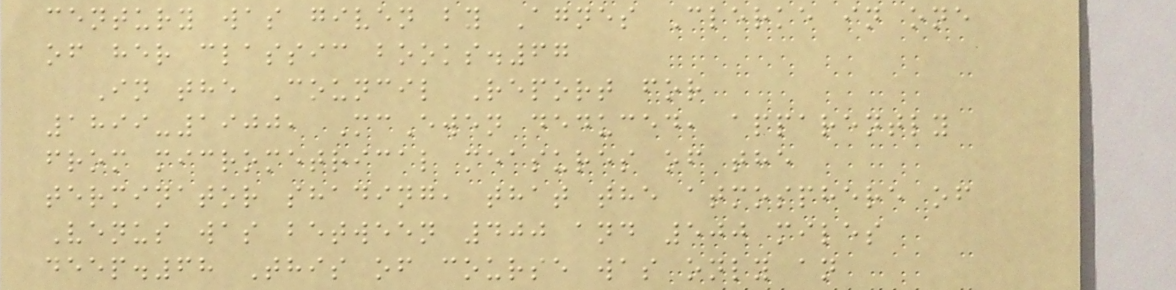century was given by Agnes Clerke in one
of her classic books.67
In the Council Report for
1899-1900, McEwen deduced, apparently
from micrometrical measures of the
terminator shading, that the atmosphere of
Venus was between 400 and 500 miles
deep.68 This of course was only an
